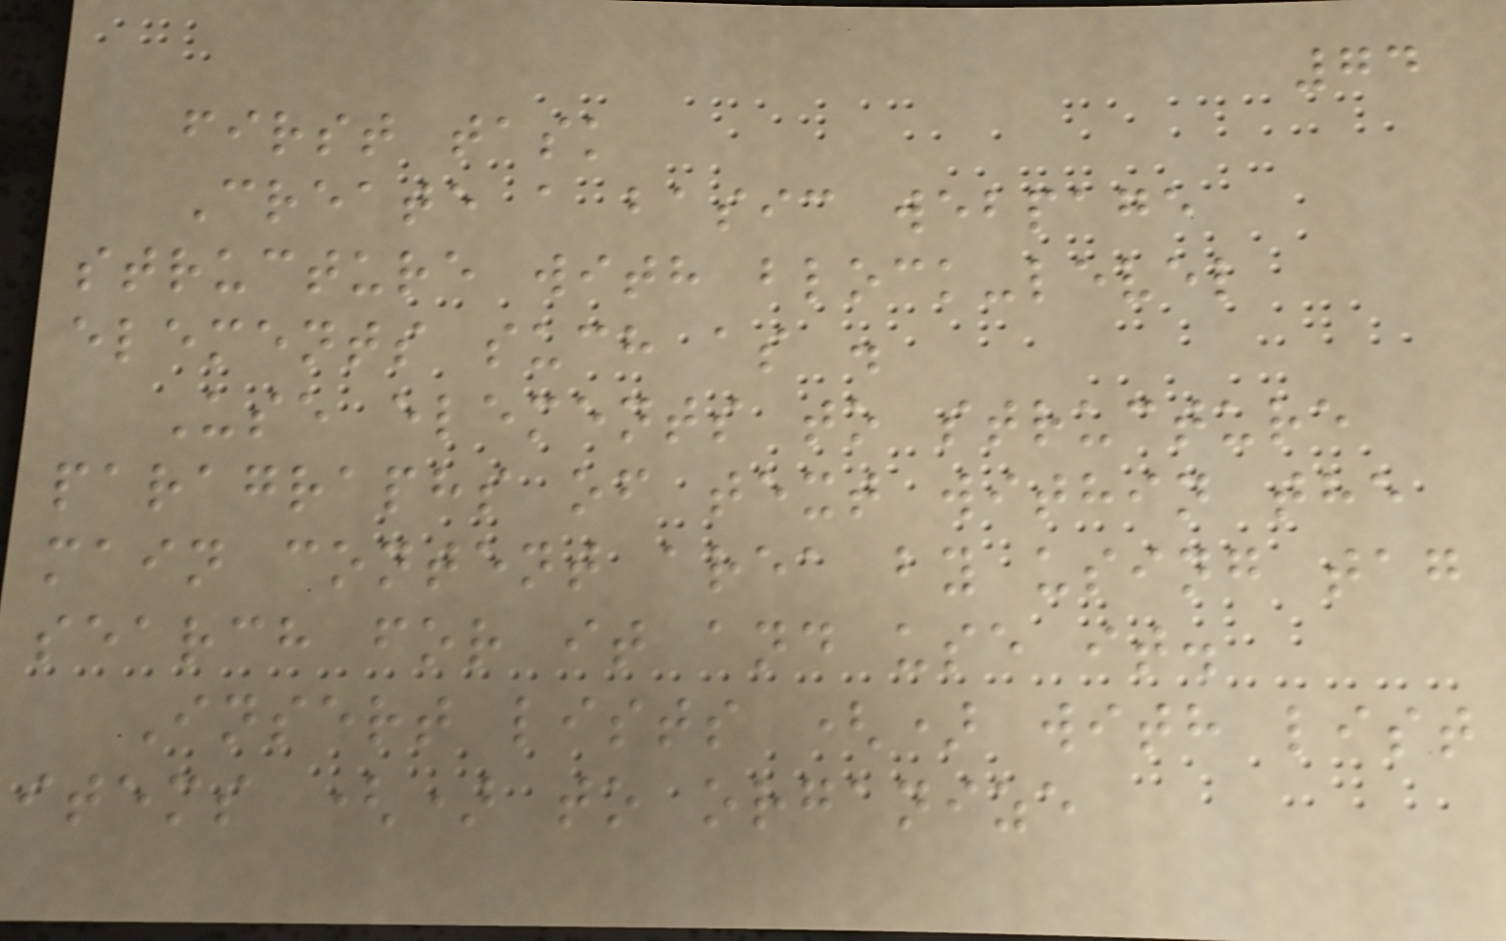74
first task
Create a basic webpage
structure with block-level
elements such as .
Use elements to structure
paragraphs of text within the
main content area by using tag
search for it and use it.
Insert lists () with list
items () to organize
